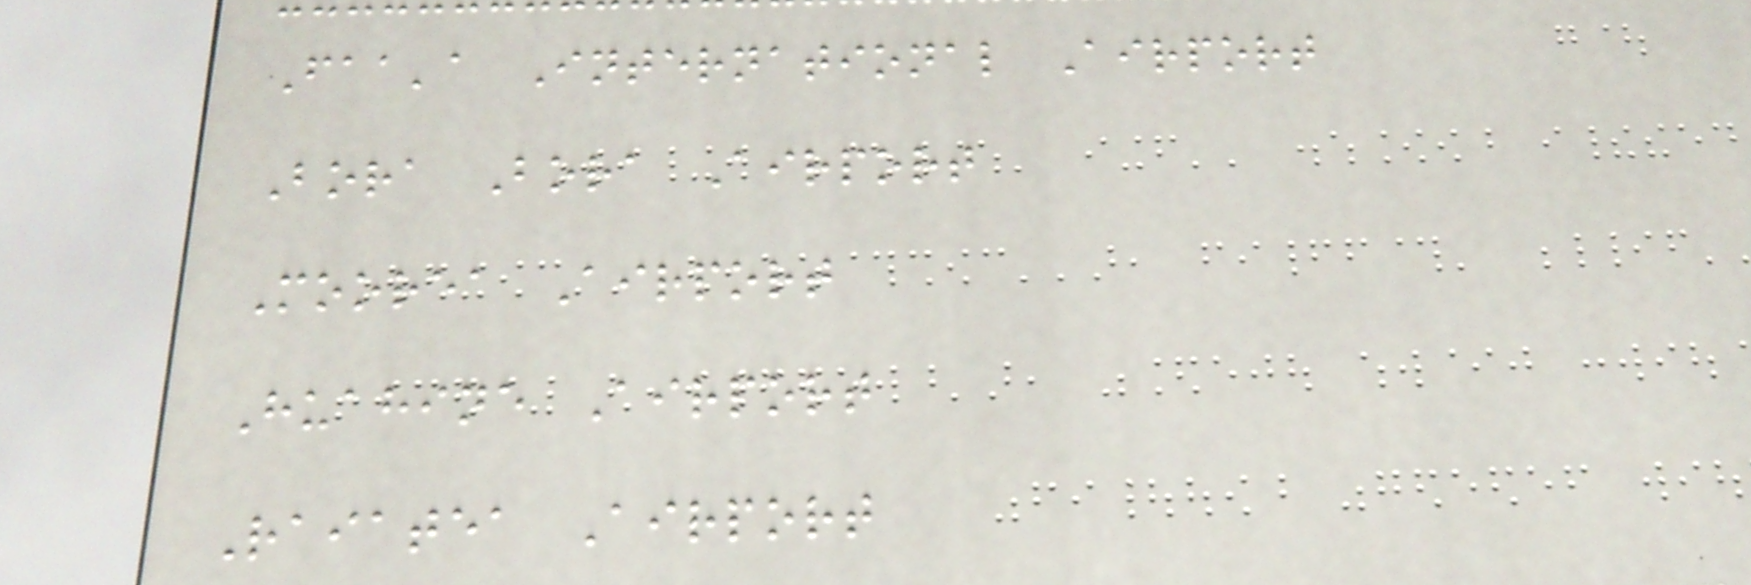Faa'a International Airport
Bora Bora Airport
Moorea Airport
Huahine Airport
Raiatea Airport
